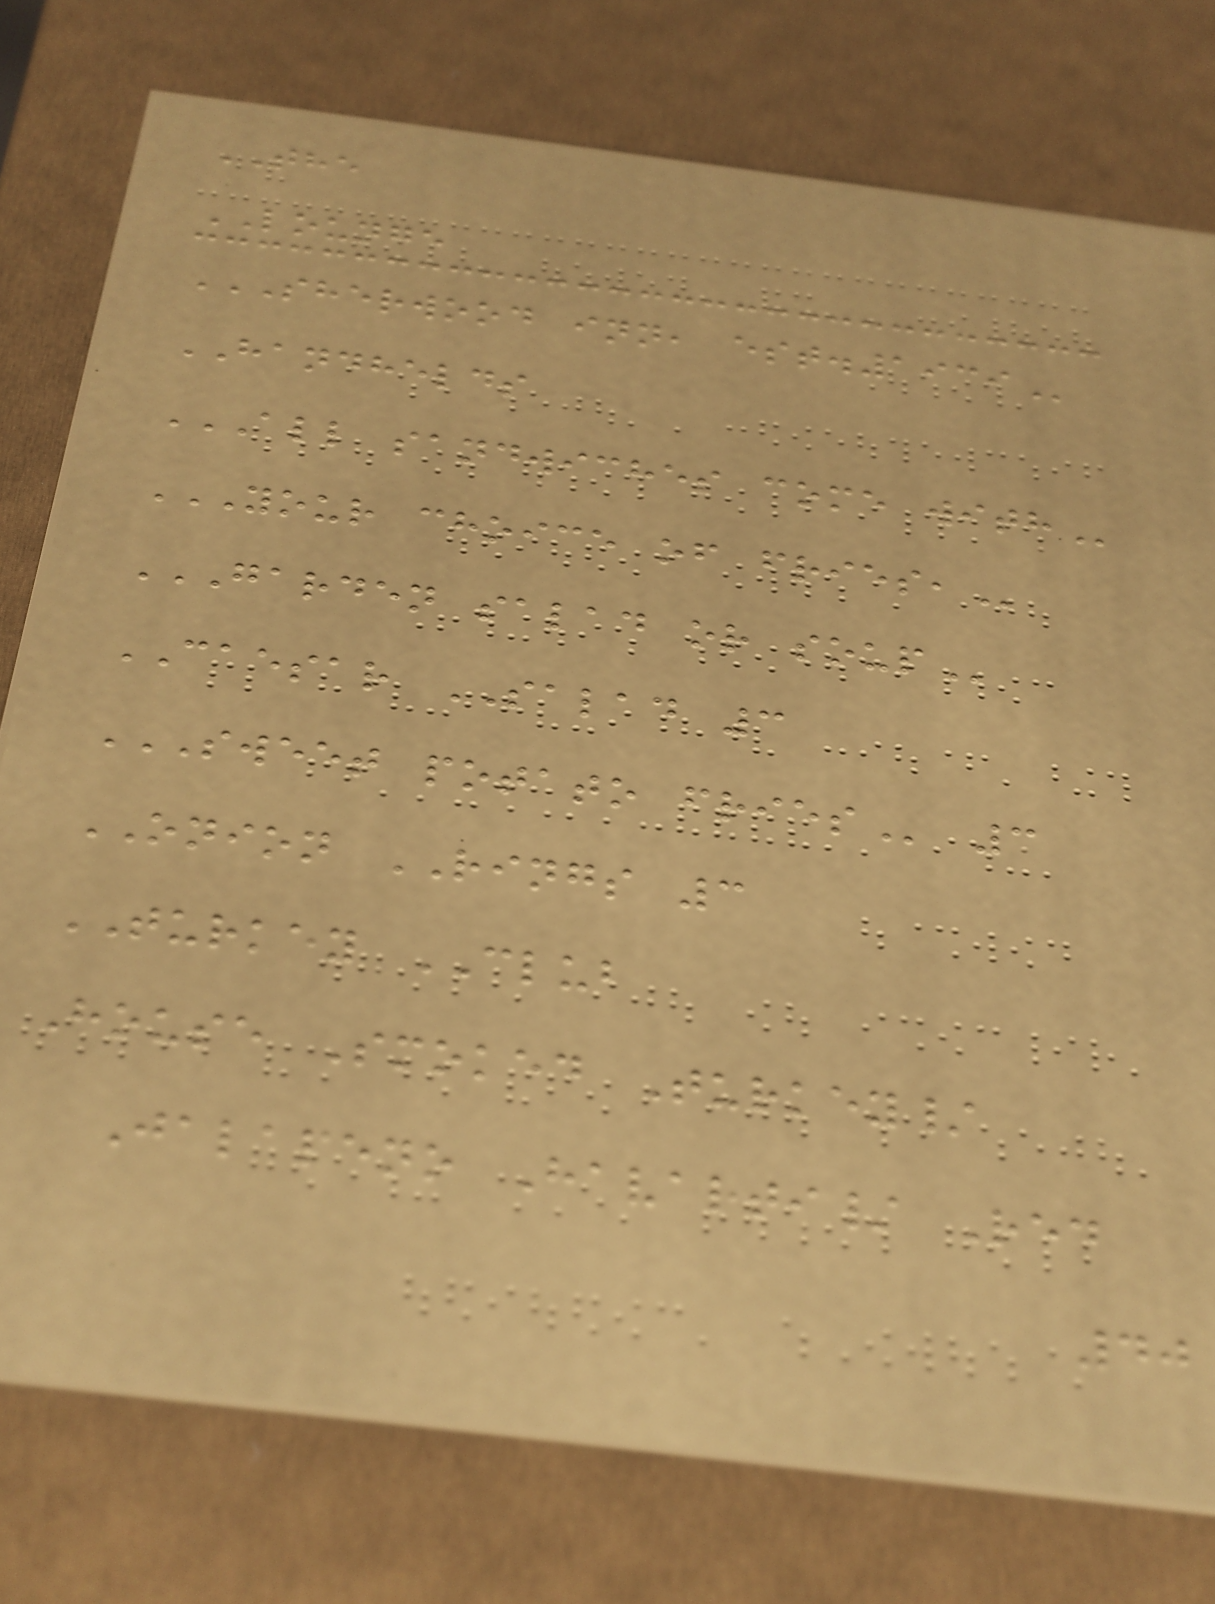THE
LOUNGE
SHERWOOD INN, EST.1939
HANDHELDS
ALL SANDWICHES COME WITH
YOUR CHOICE OF FRIES,
GARDEN SALAD OR SOUP
CAESAR SALAD 3
SWEET POTATO FRIES 3
ONION RINGS 3
TURKEY CLUB
House Smoked Turkey/
Jalapeno Havarti/ Red
40
